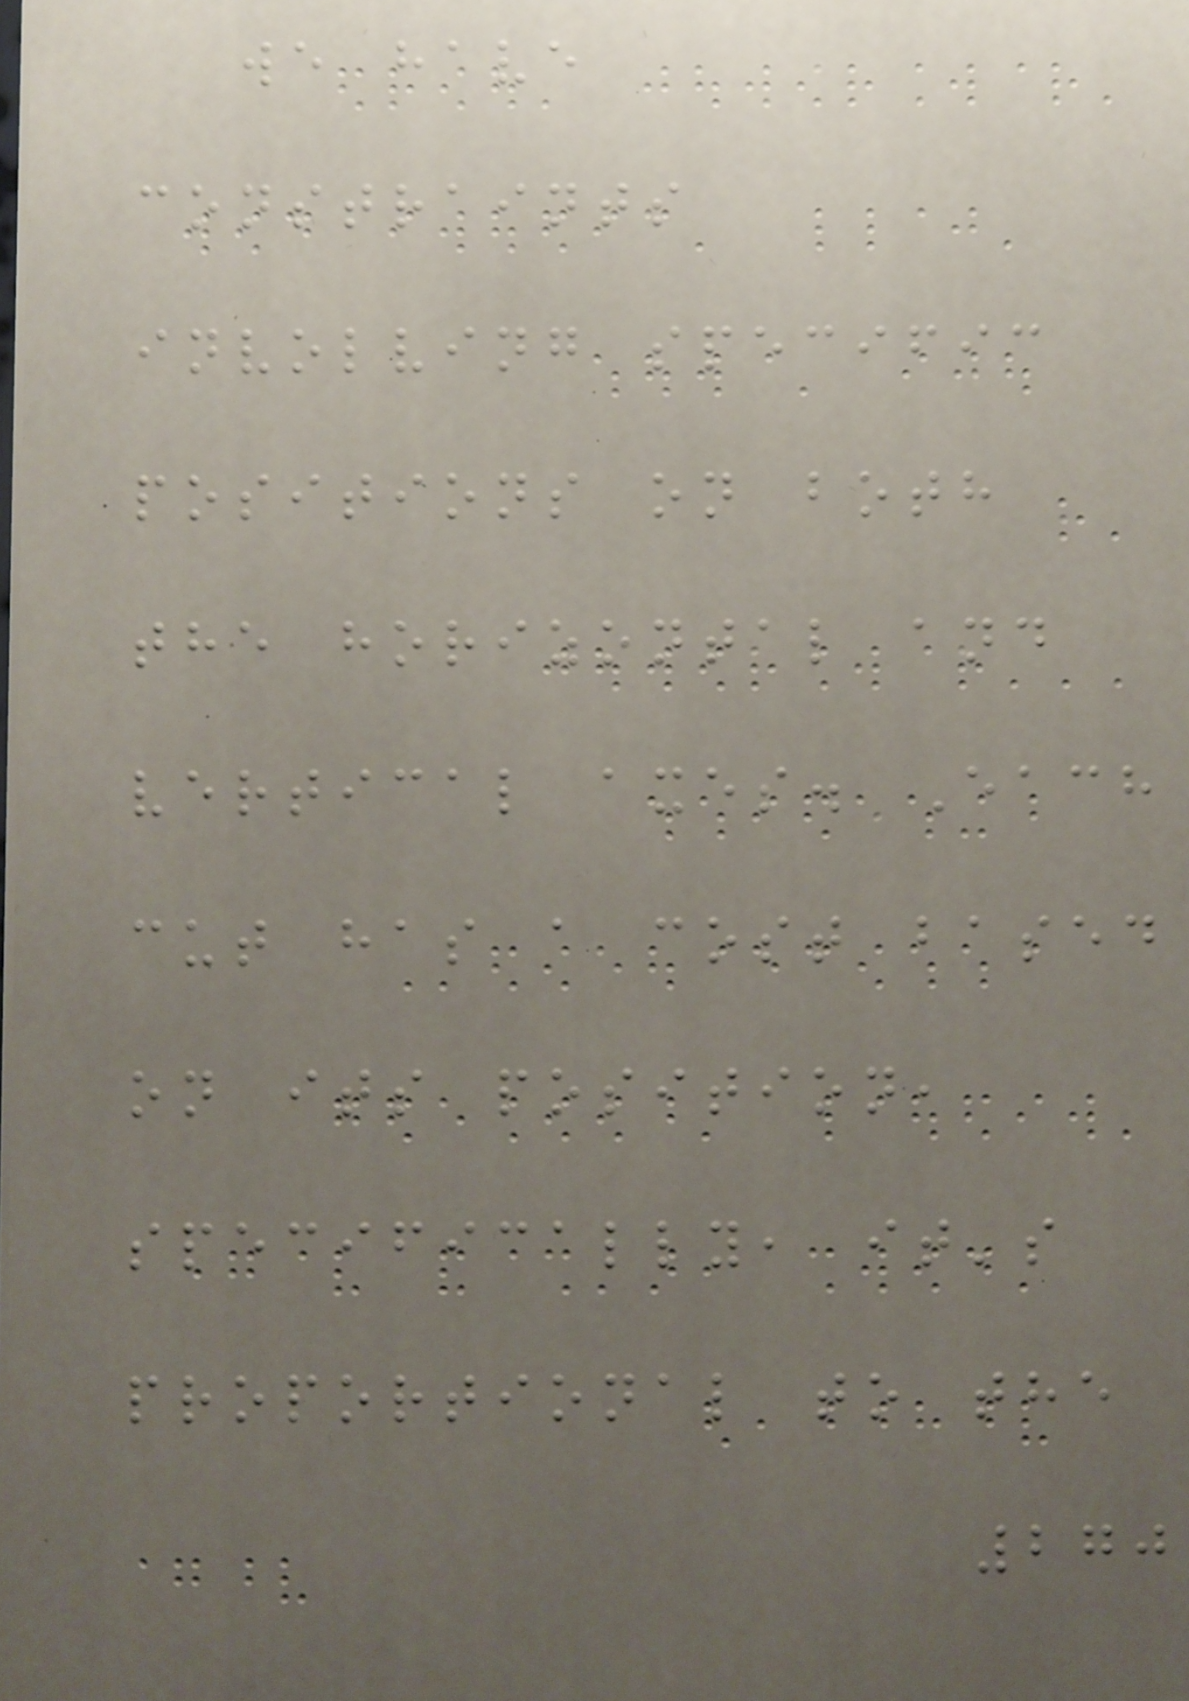we have
constraints
involving specific
positions on both
the horizontal and
vertical axes. Each
cut has a cost based
on its position,
specifically, it's
proportional to the
270
